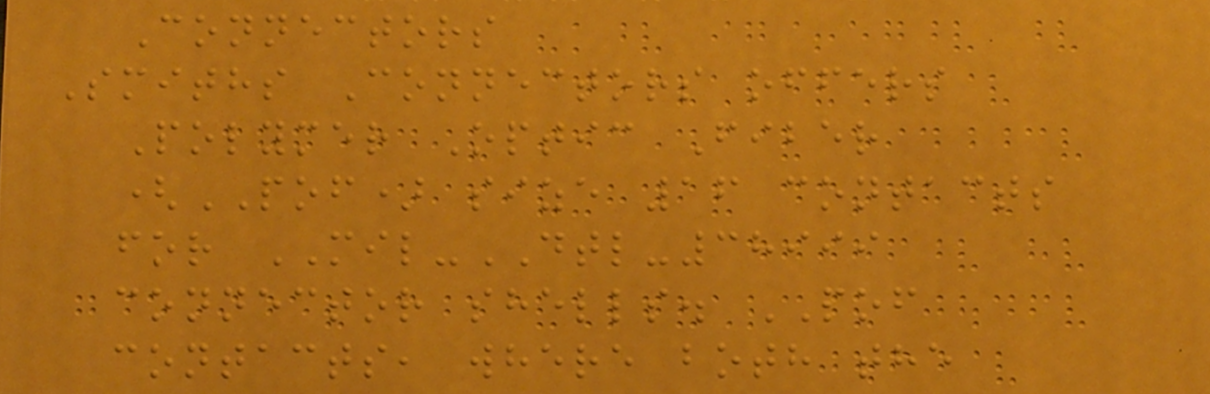Connectors
Smiths Connectors offers
Polymer Optic Fiber
(POF) size 16 contacts
for MIL-DTL-38999
connector shells. POF
contacts, where both the
